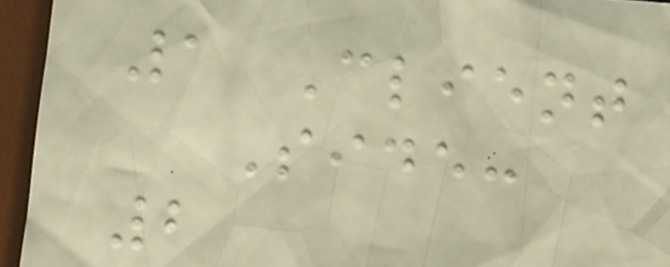1 Client
Side:
2
